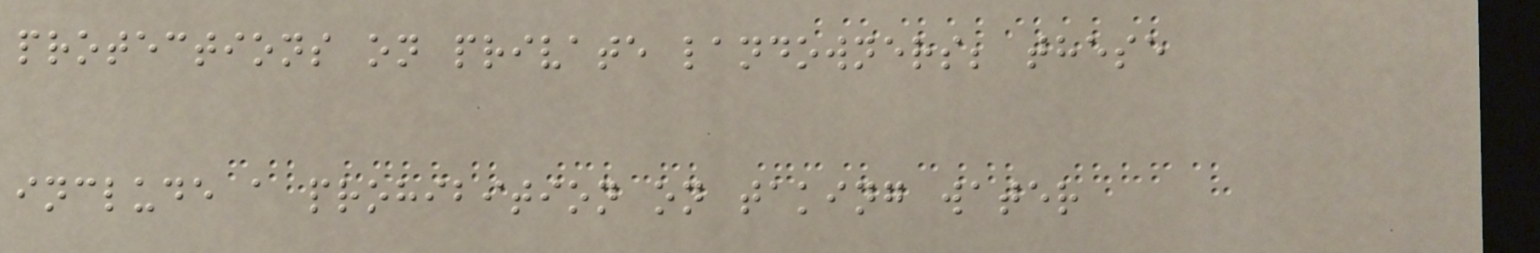protections on private landowners; these
include a prohibition on taking water
